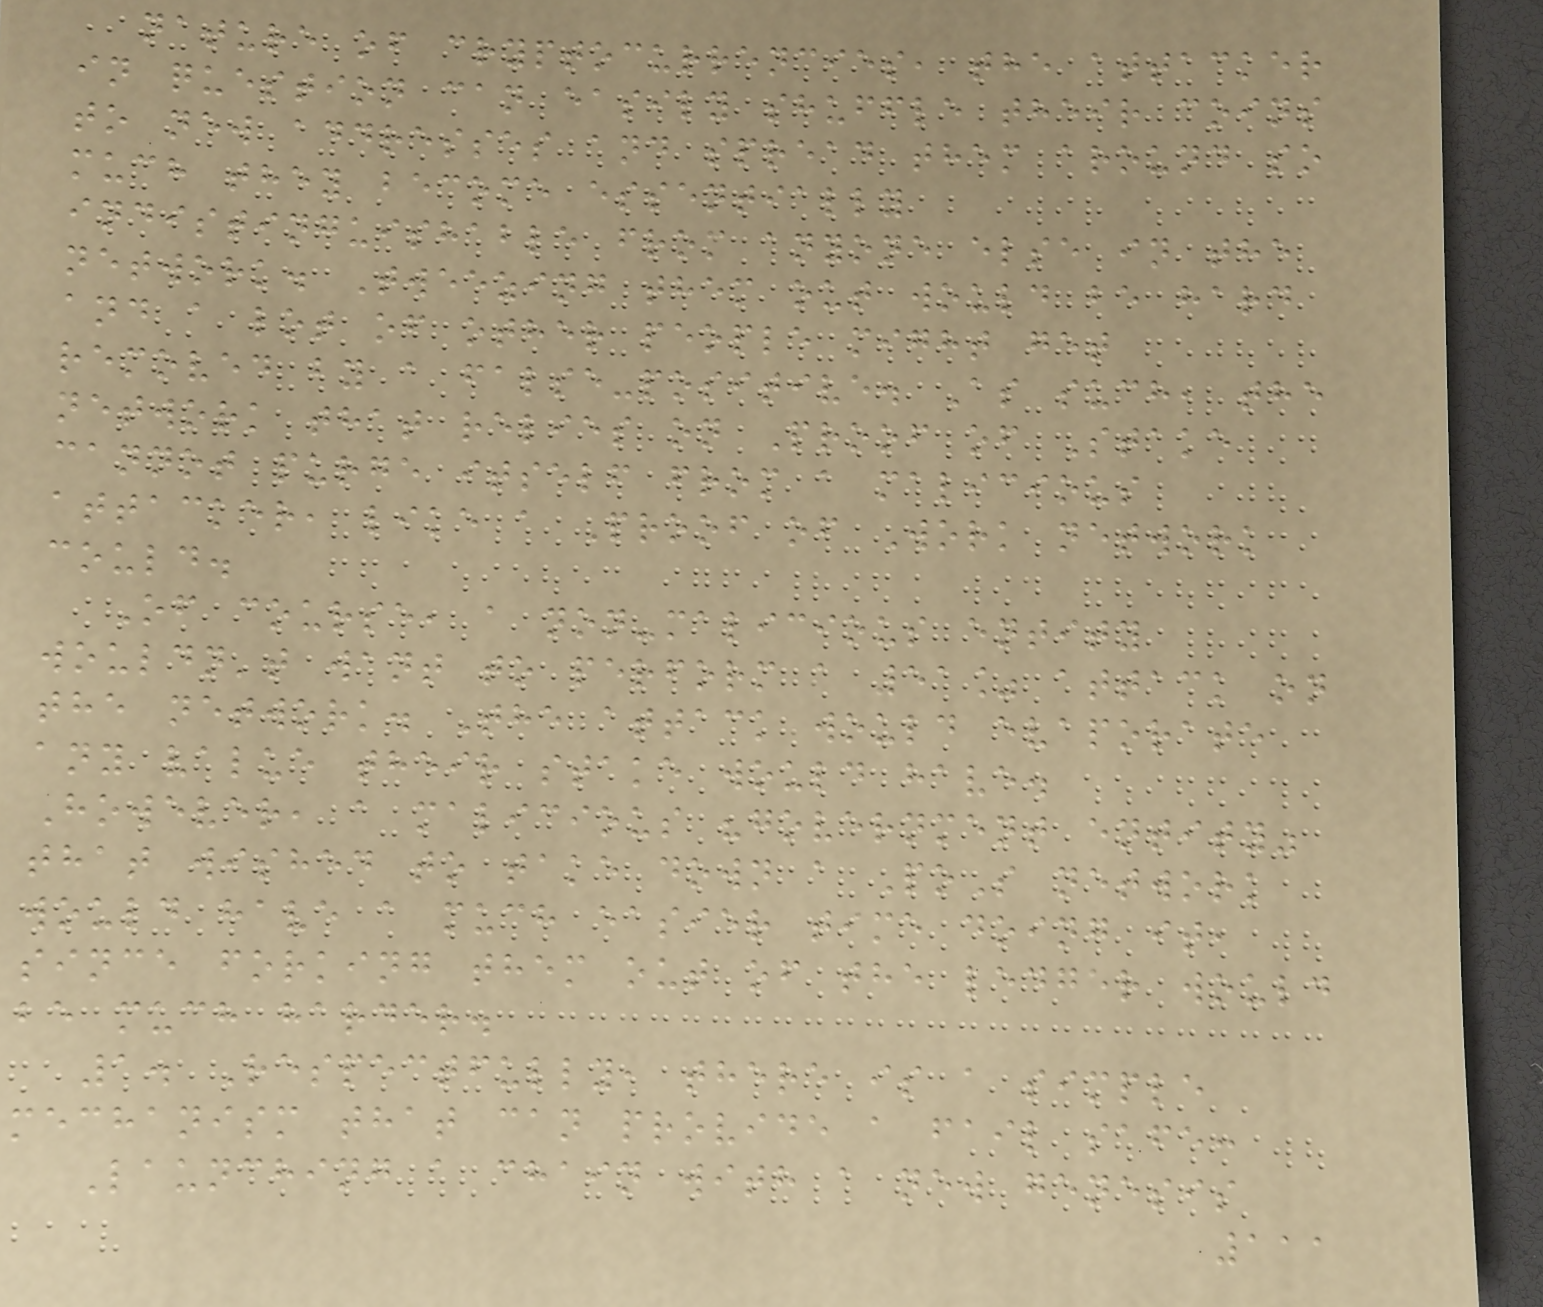nature of cryptocurrencies, the attacker
in question can easily shuffle their coins
to new addresses and spread them around so
much they become essentially
indistinguishable from anyone else in the
network. Tweezing them out would be hard
and a lot of other people might get
removed by a false-positive. As such, the
network that relies on Proof of Stake
cannot purge itself from a malicious
attacker, like a Proof of Work network
could.
Of course, a non-malicious entity
wouldn't want to perform a 51% attack on
the network. The attack would evaporate
any value their stake would have.
However, a malicious "government entity"
that wished to take down a PoS network
would have a much easier time doing it,
since forking them out of the ledger would
be much harder.
1. Respectfully, there is a simple
mechanism that can provide a fail safe:
Launching a chain with a new genesis
111
